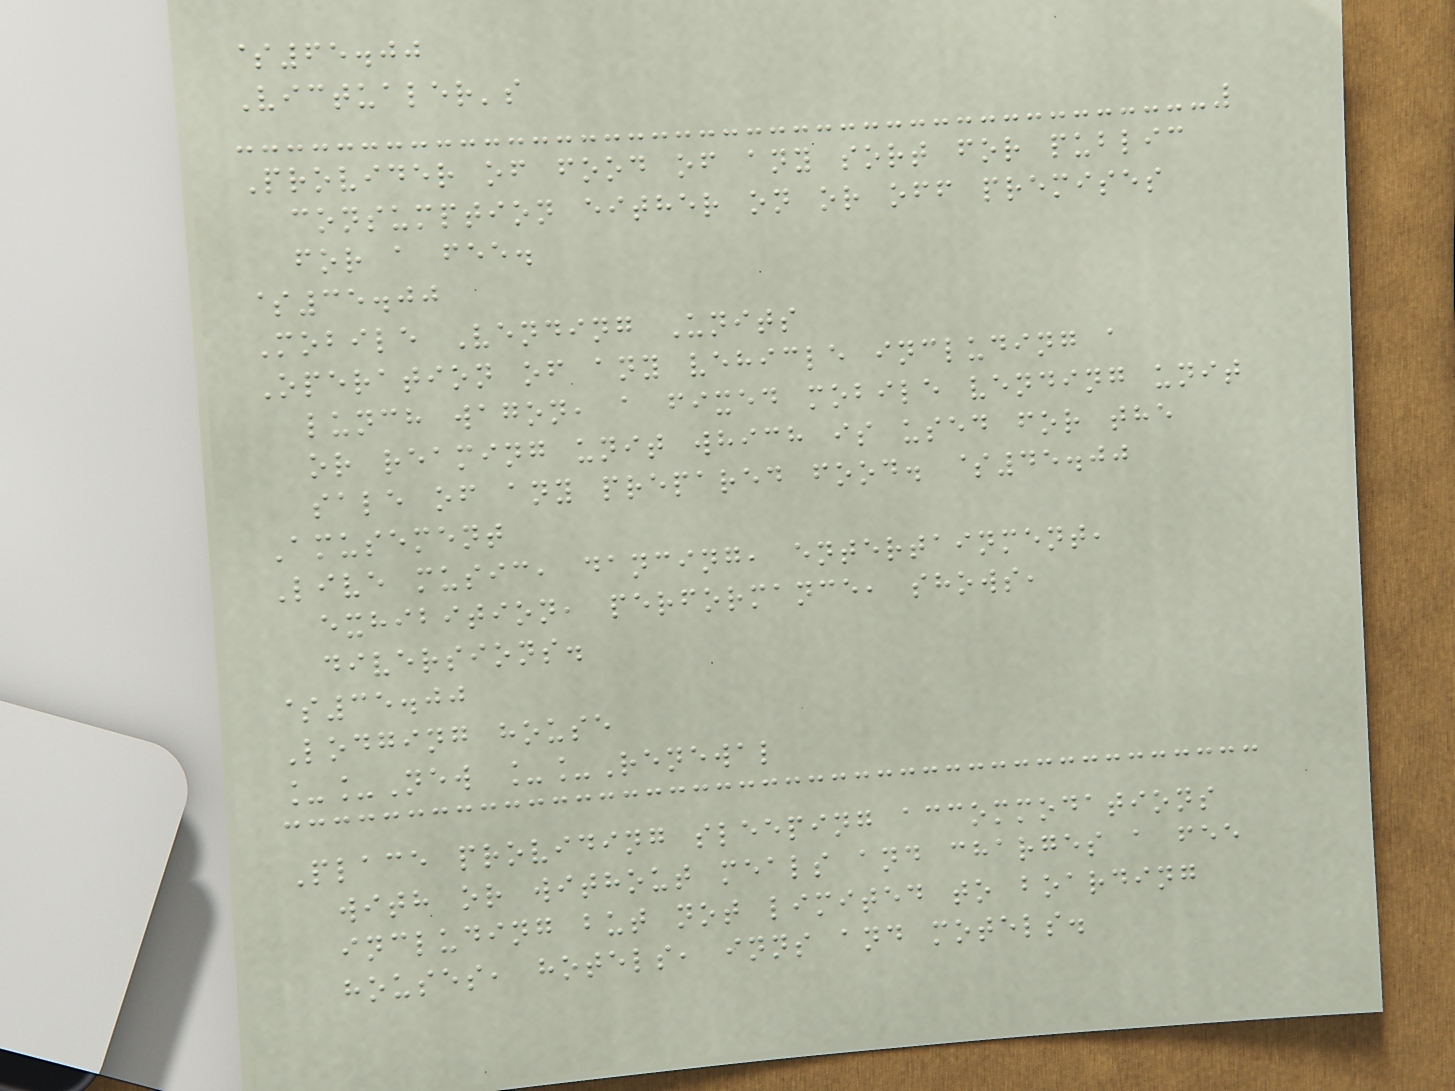$65.00
Victualer's
Provider of food of any sort for public
consumption either on or off premises
for a fee.
$35.00
Mobile Vending Units
Operation of any vehicle including a
lunch wagon, a fixed mobile vending unit
or reaming unit which is used for the
sale of any prepared food. $45.00
Amusement
Live music, dancing, entertainment,
exhibition, performance, shows,
diversions.
$35.00
Lodging house
__New __Renewal
Place providing sleeping accommodations
with or without meals and charges a fee
including but not limited to boarding
houses, hotels, inns and motels.
